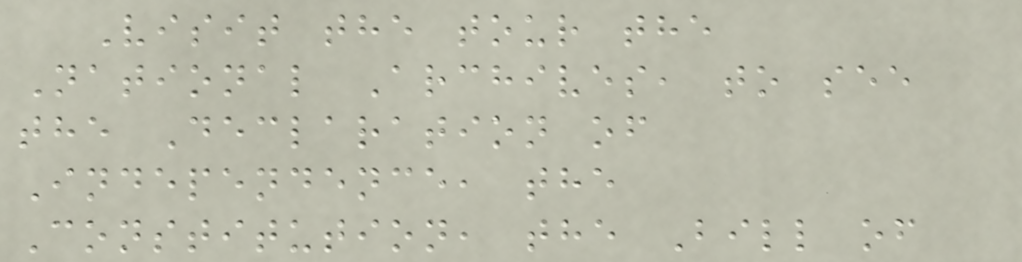Visit the tour the
National Archives, to see
the Declaration of
Independence, the
Constitution, the Bill of
